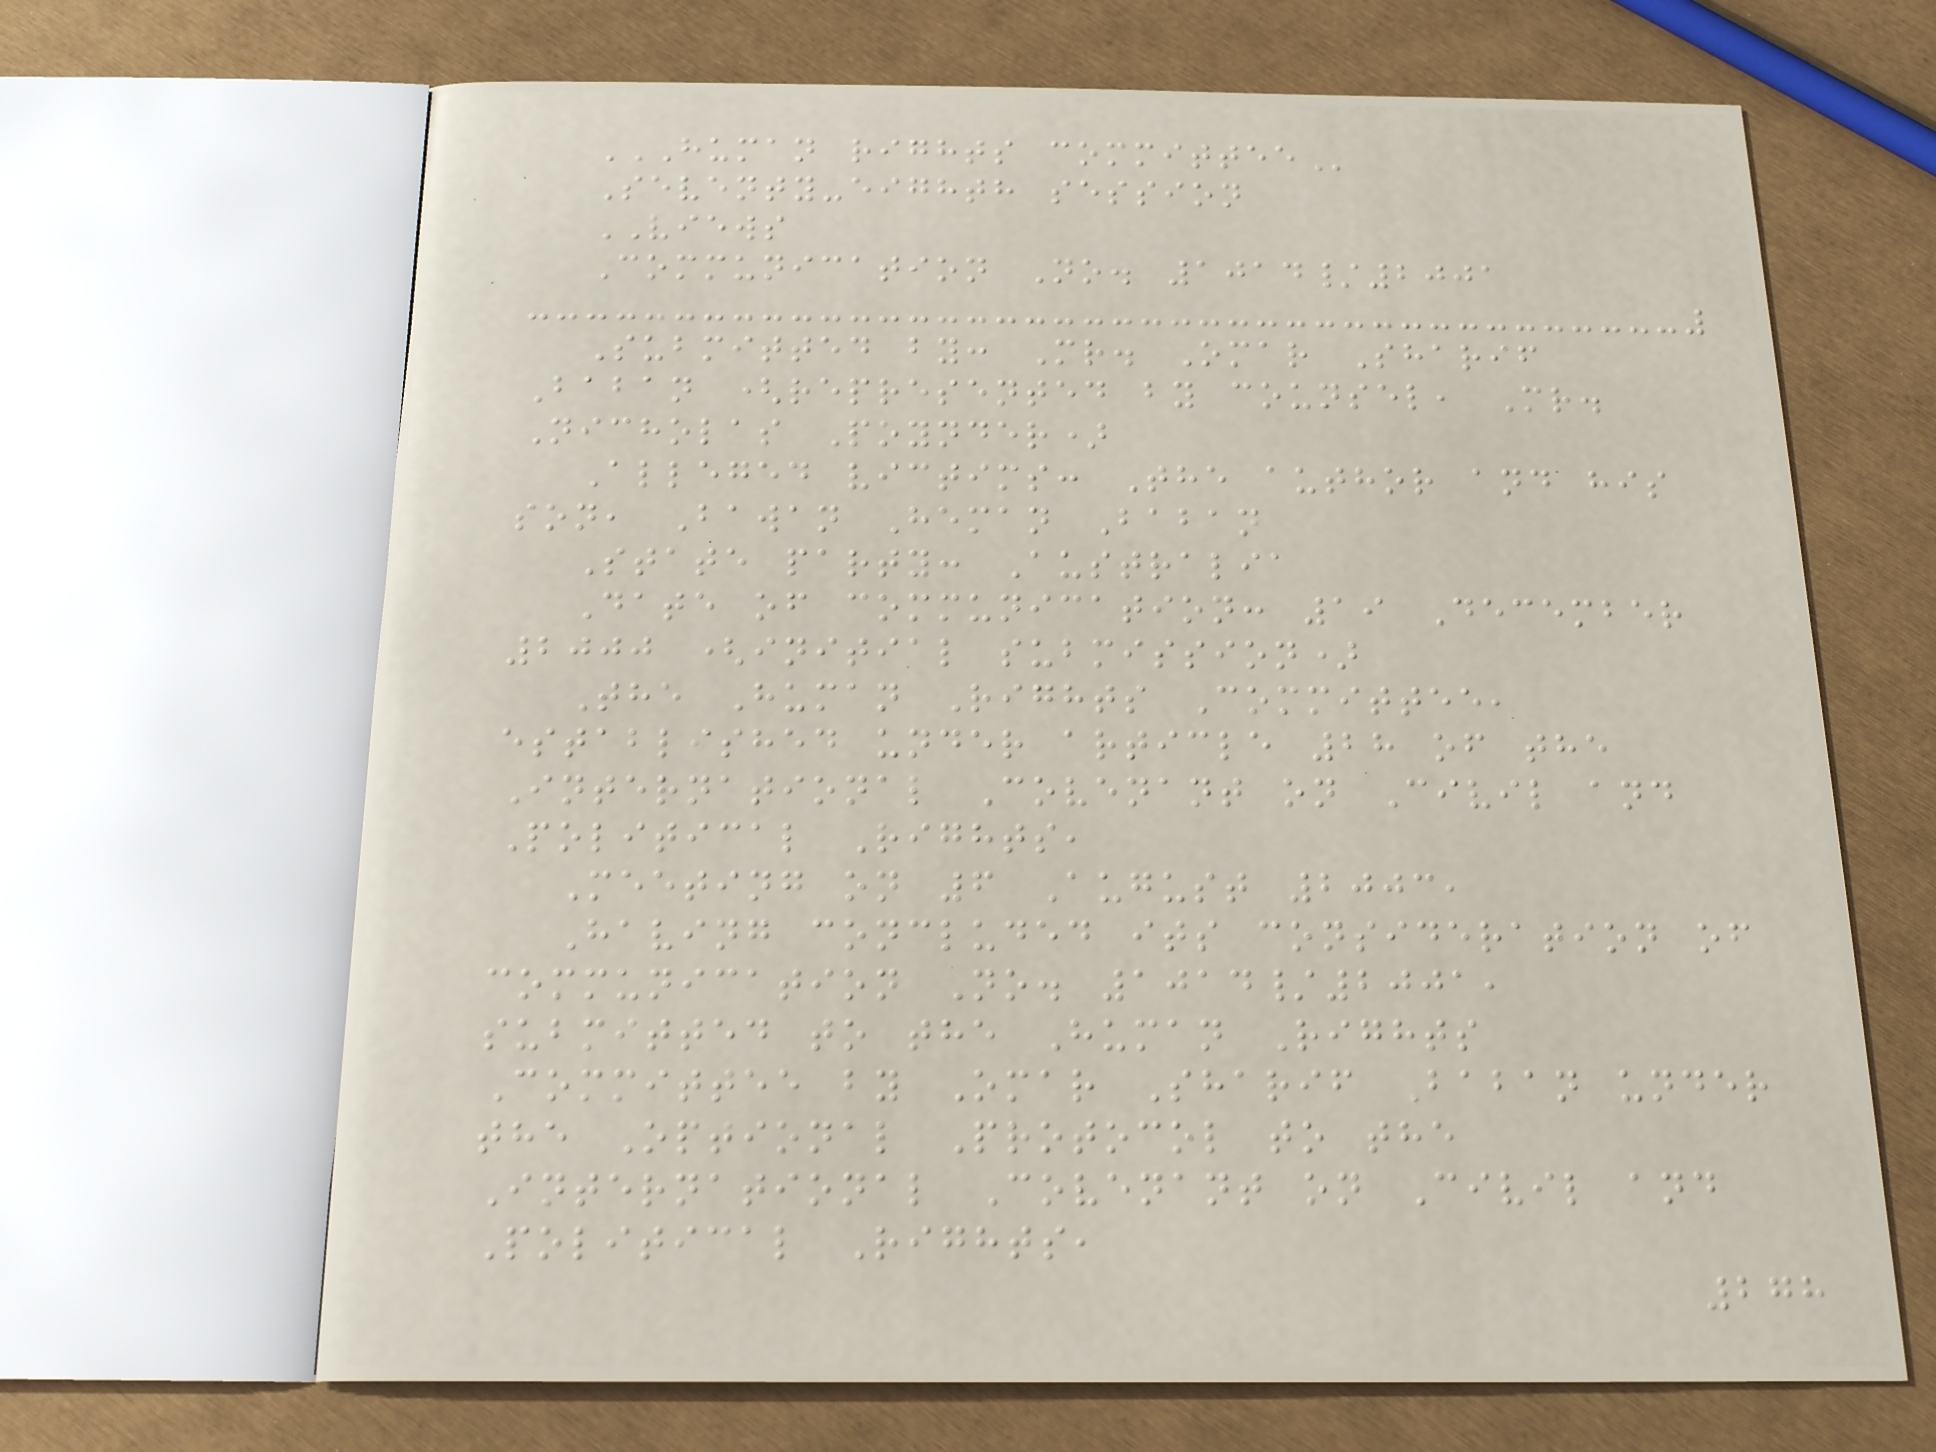HUMAN RIGHTS COMMITTEE
Seventy-eighth session
VIEWS
Communication No. 1014/2001
Submitted by: Mr. Omar Sharif
Baban (represented by counsel, Mr.
Nicholas Poynder)
Alleged victims: The author and his
son, Bawan Heman Baban
State party: Australia
Date of communication: 19 December
2000 (initial submission)
The Human Rights Committee,
established under article 28 of the
International Covenant on Civil and
Political Rights,
Meeting on 6 August 2003,
Having concluded its consideration of
communication No. 1014/2001,
submitted to the Human Rights
Committee by Omar Sharif Baban under
the Optional Protocol to the
International Covenant on Civil and
Political Rights,
278
